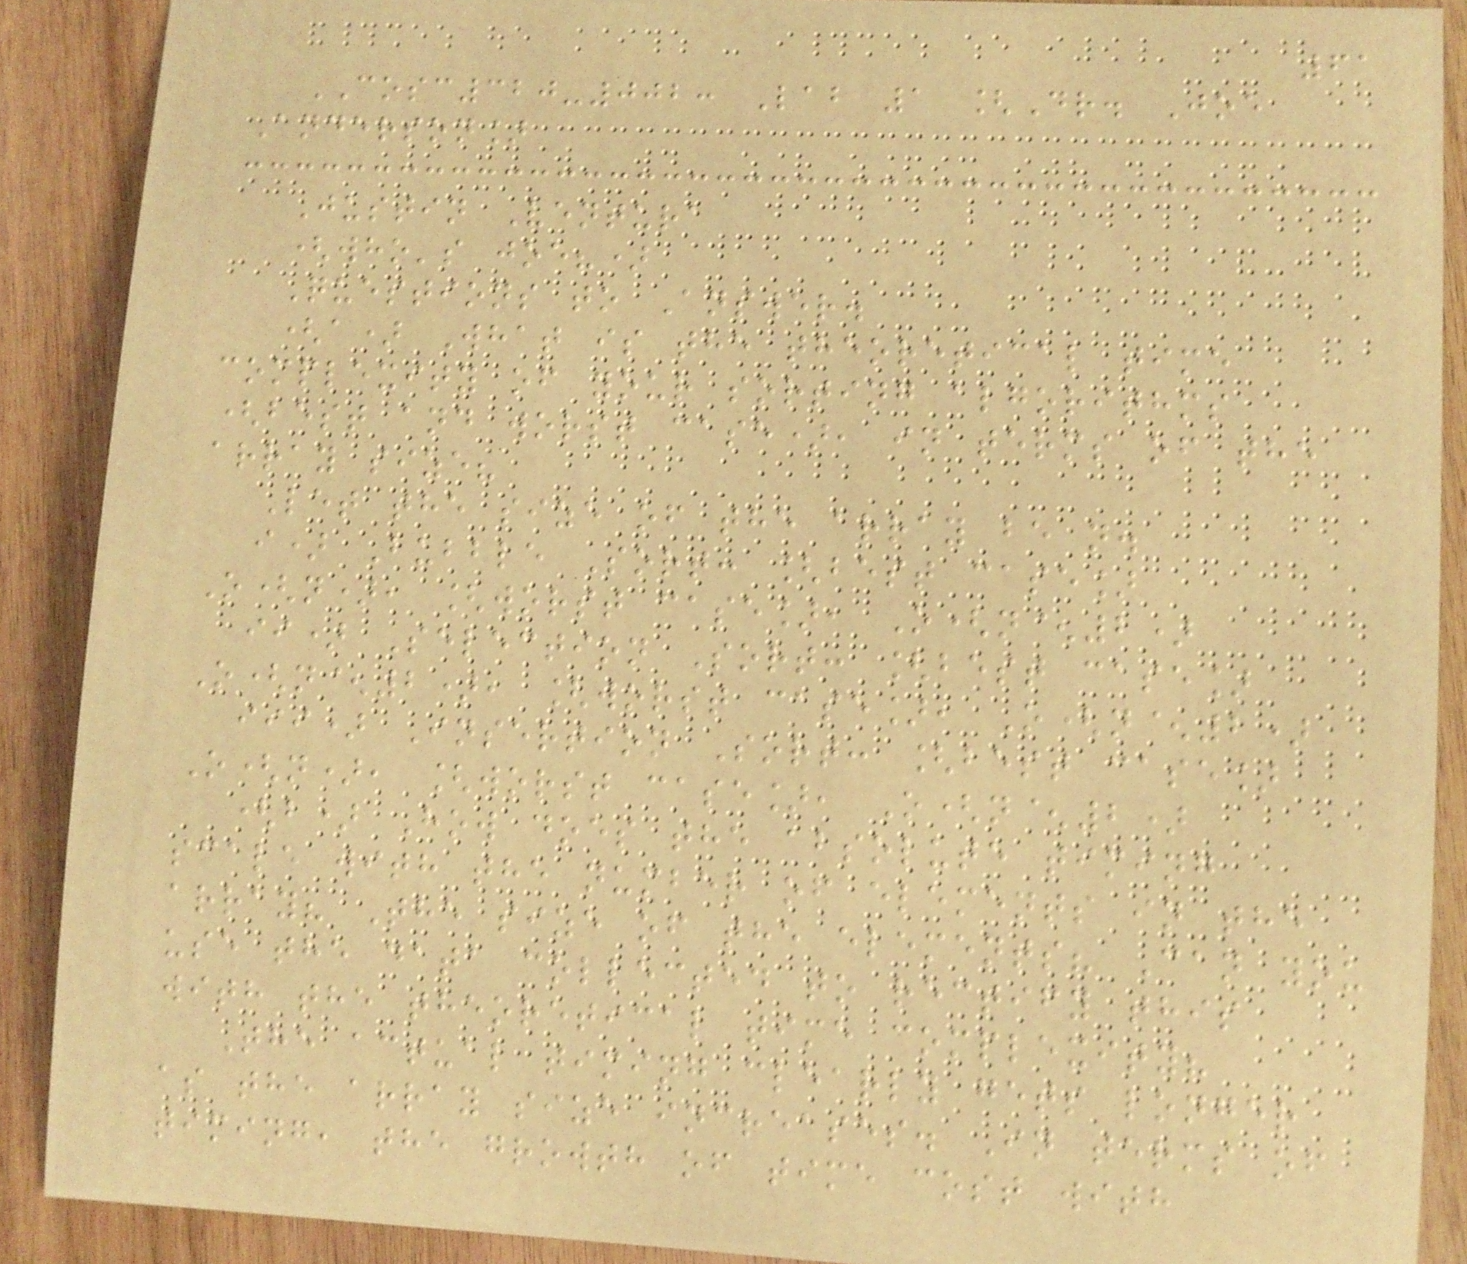61
COSC320-002: Lab 1 [Dr. Joe
Anderson]
Justin Ventura
(who's joe?)
Questions to Answer.
(a) What is the theoretical time
complexity of your sorting algorithms
(best and worst case), in terms of the
array size?
Let the size of the array be n.
i) Bubble Sort: [best case]
O(n), [worst case], O(n^2)
ii) Selection Sort: [best case]
O(n^2), [worst case], O(n^2)
iii) Insertion Sort: [best case]
O(n), [worst case], O(n^2)
(b) How does the absolute timing
scale with the number of elements in the
array? The size of the elements? Can you
use the data collected to rectify this
with the theoretical time complexity?
The actual timing clearly gets longer
as the array size increases. In terms of
timing, the growth of time cost with
